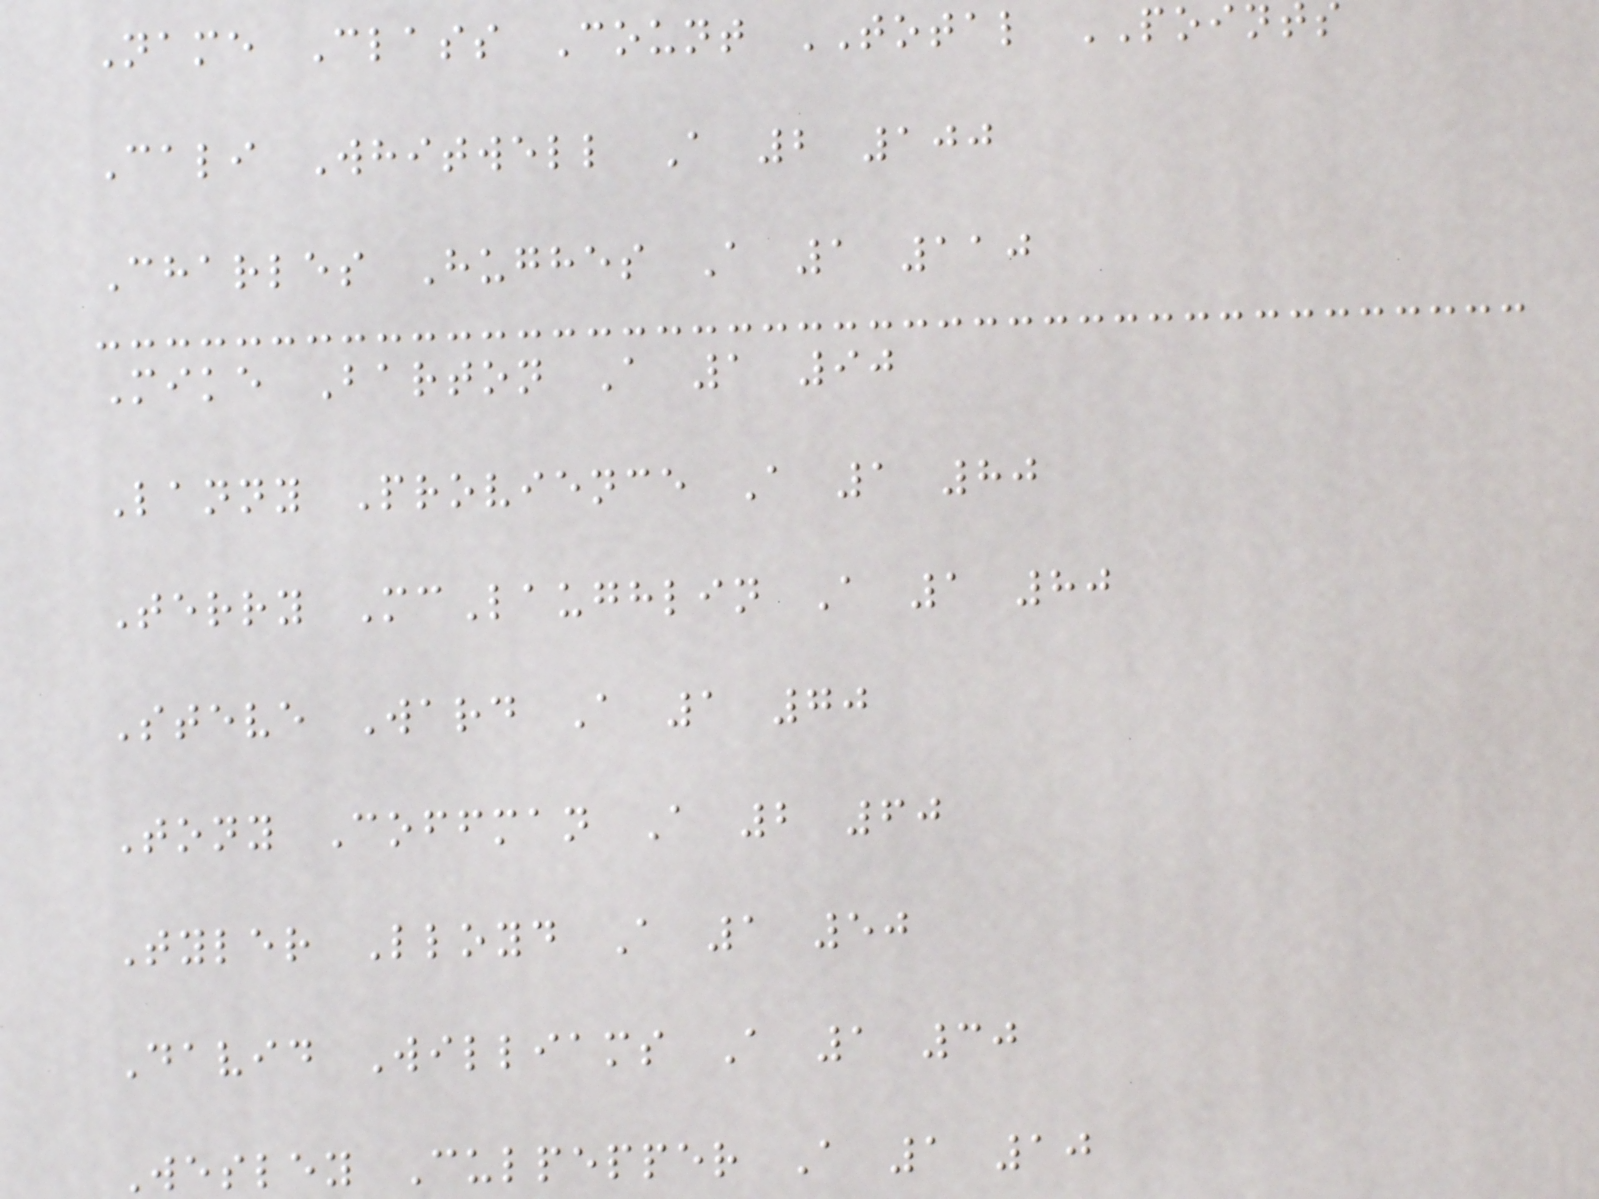Name Class Count TOTAL POINT
Cali Whitwell A 2 100
Charles Hughes A 1 110
Mike Barton A 1 90
Lanny Provience A 1 80
Terry McLaughlin A 1 80
Steve Ward A 1 70
Tony Coffman A 2 60
Tyler Lloyd A 1 50
David Williams A 1 30
Wesley Culpepper A 1 10
